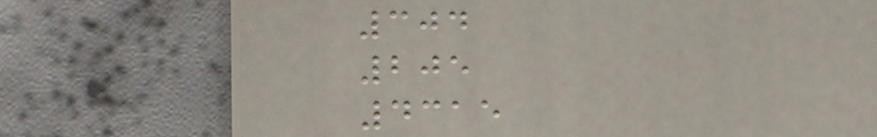304
205
4315
